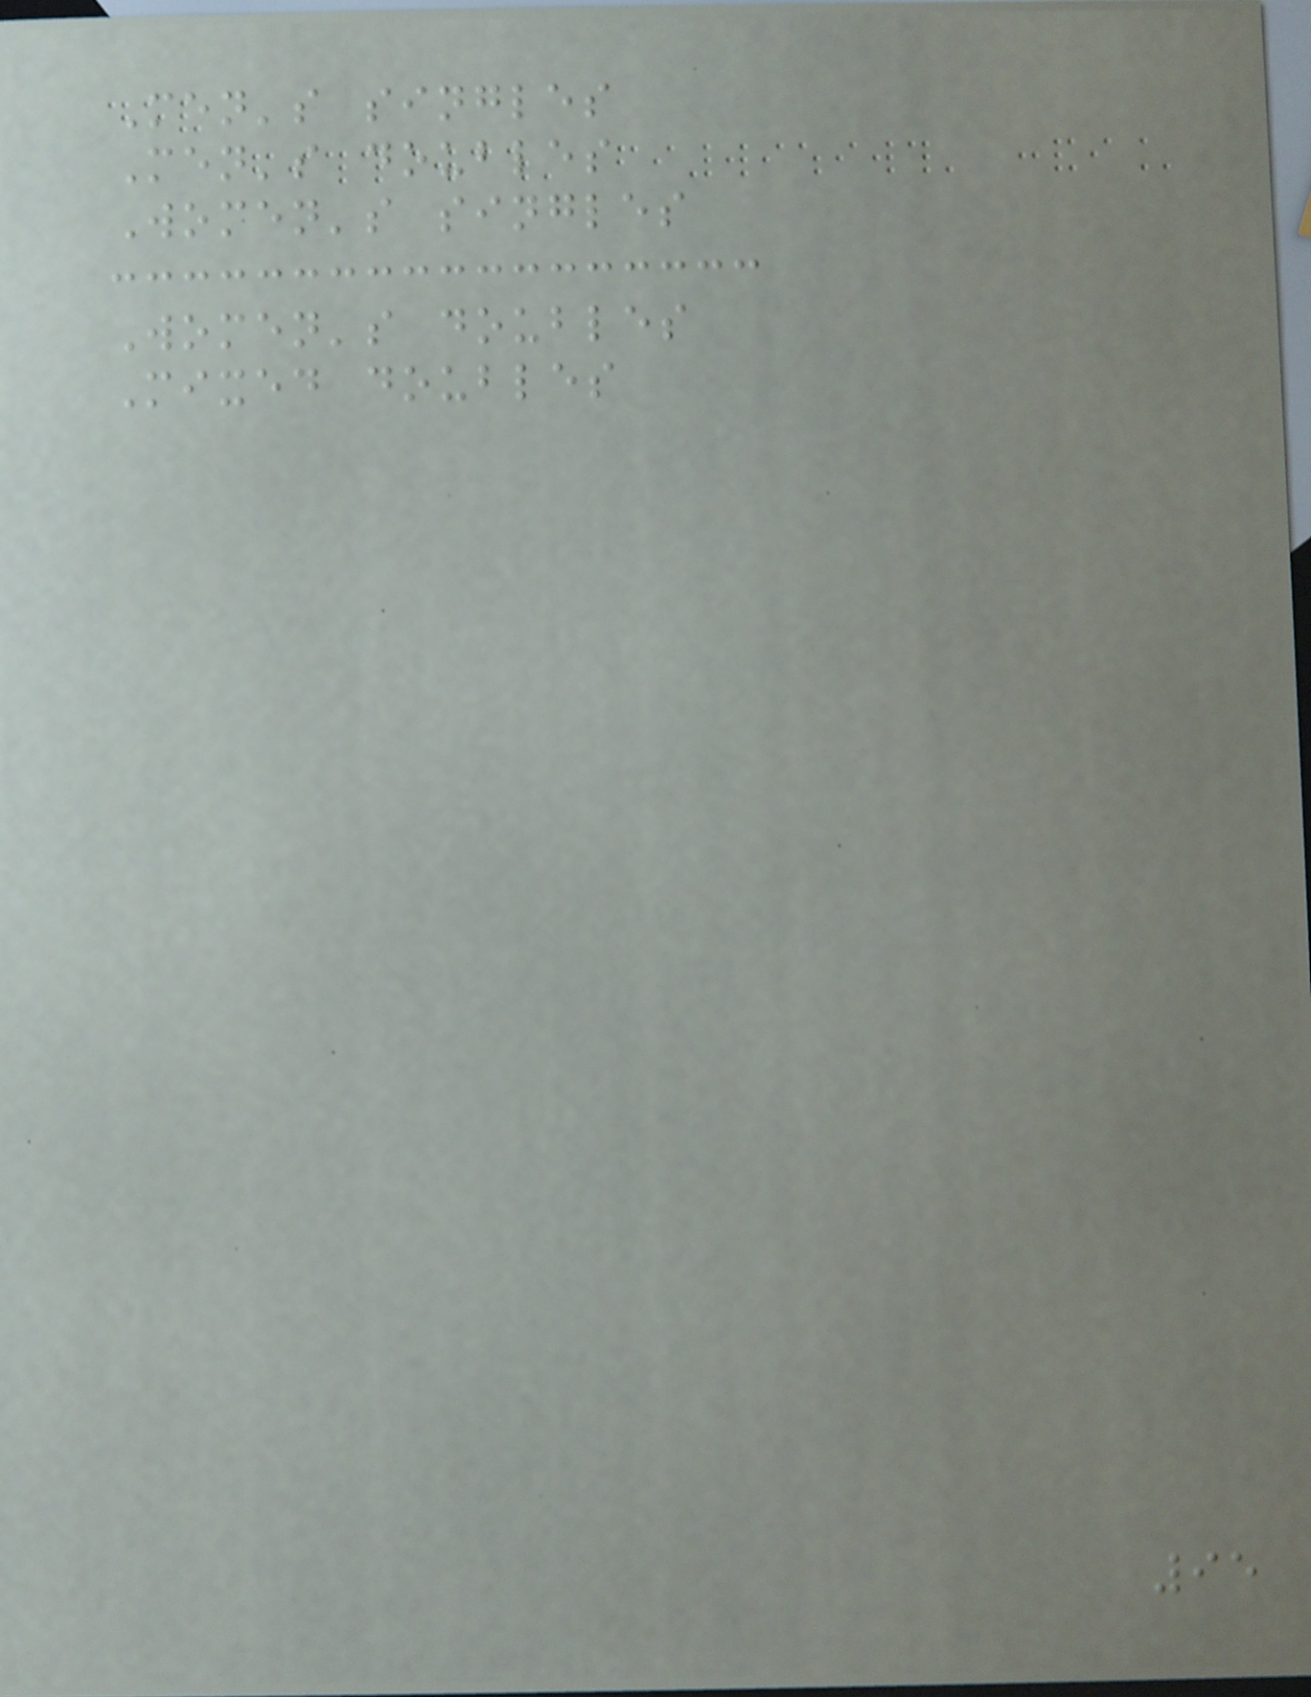Men's singles
Men's doubles
Women's singles
Women's doubles
Mixed doubles
95
